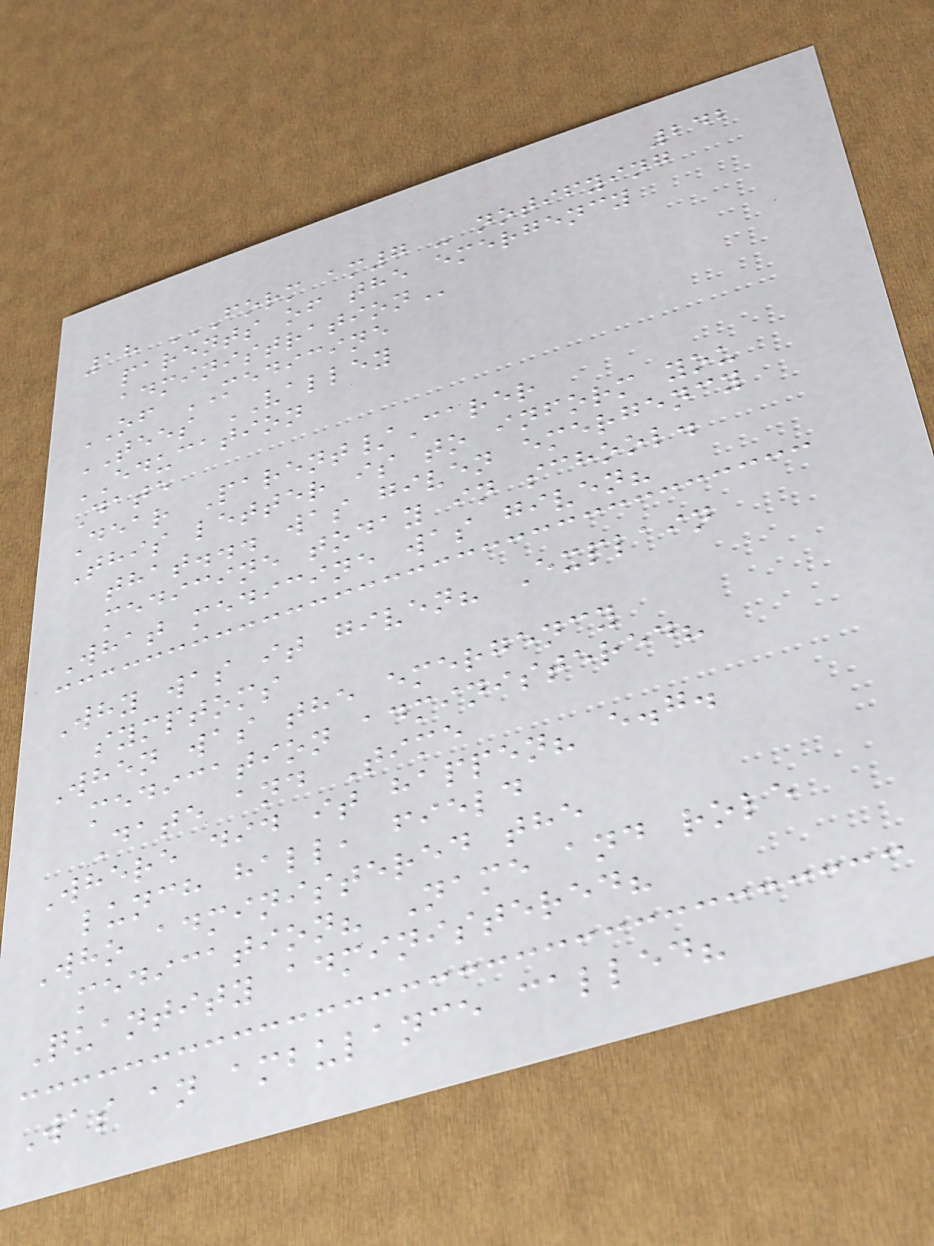242
18 FORM AM7 - NOTIFYING
PARENTS OF THE EMERGENCY
ADMINISTRATION
OF MEDICINE
TEES VALLEY
EDUCATION
Date
Dear Parent/Carer
This letter is to inform you
that... was given emergency
medicine today in school.
What medicine was given?
Why was it given? Explain
symptoms
When was the emergency
medication administered?
Date and Time
Where did it happen? e.g.
lunch hall, field
Who administered the
medication? Name and role
Quantity administered?
Was an ambulance called?
